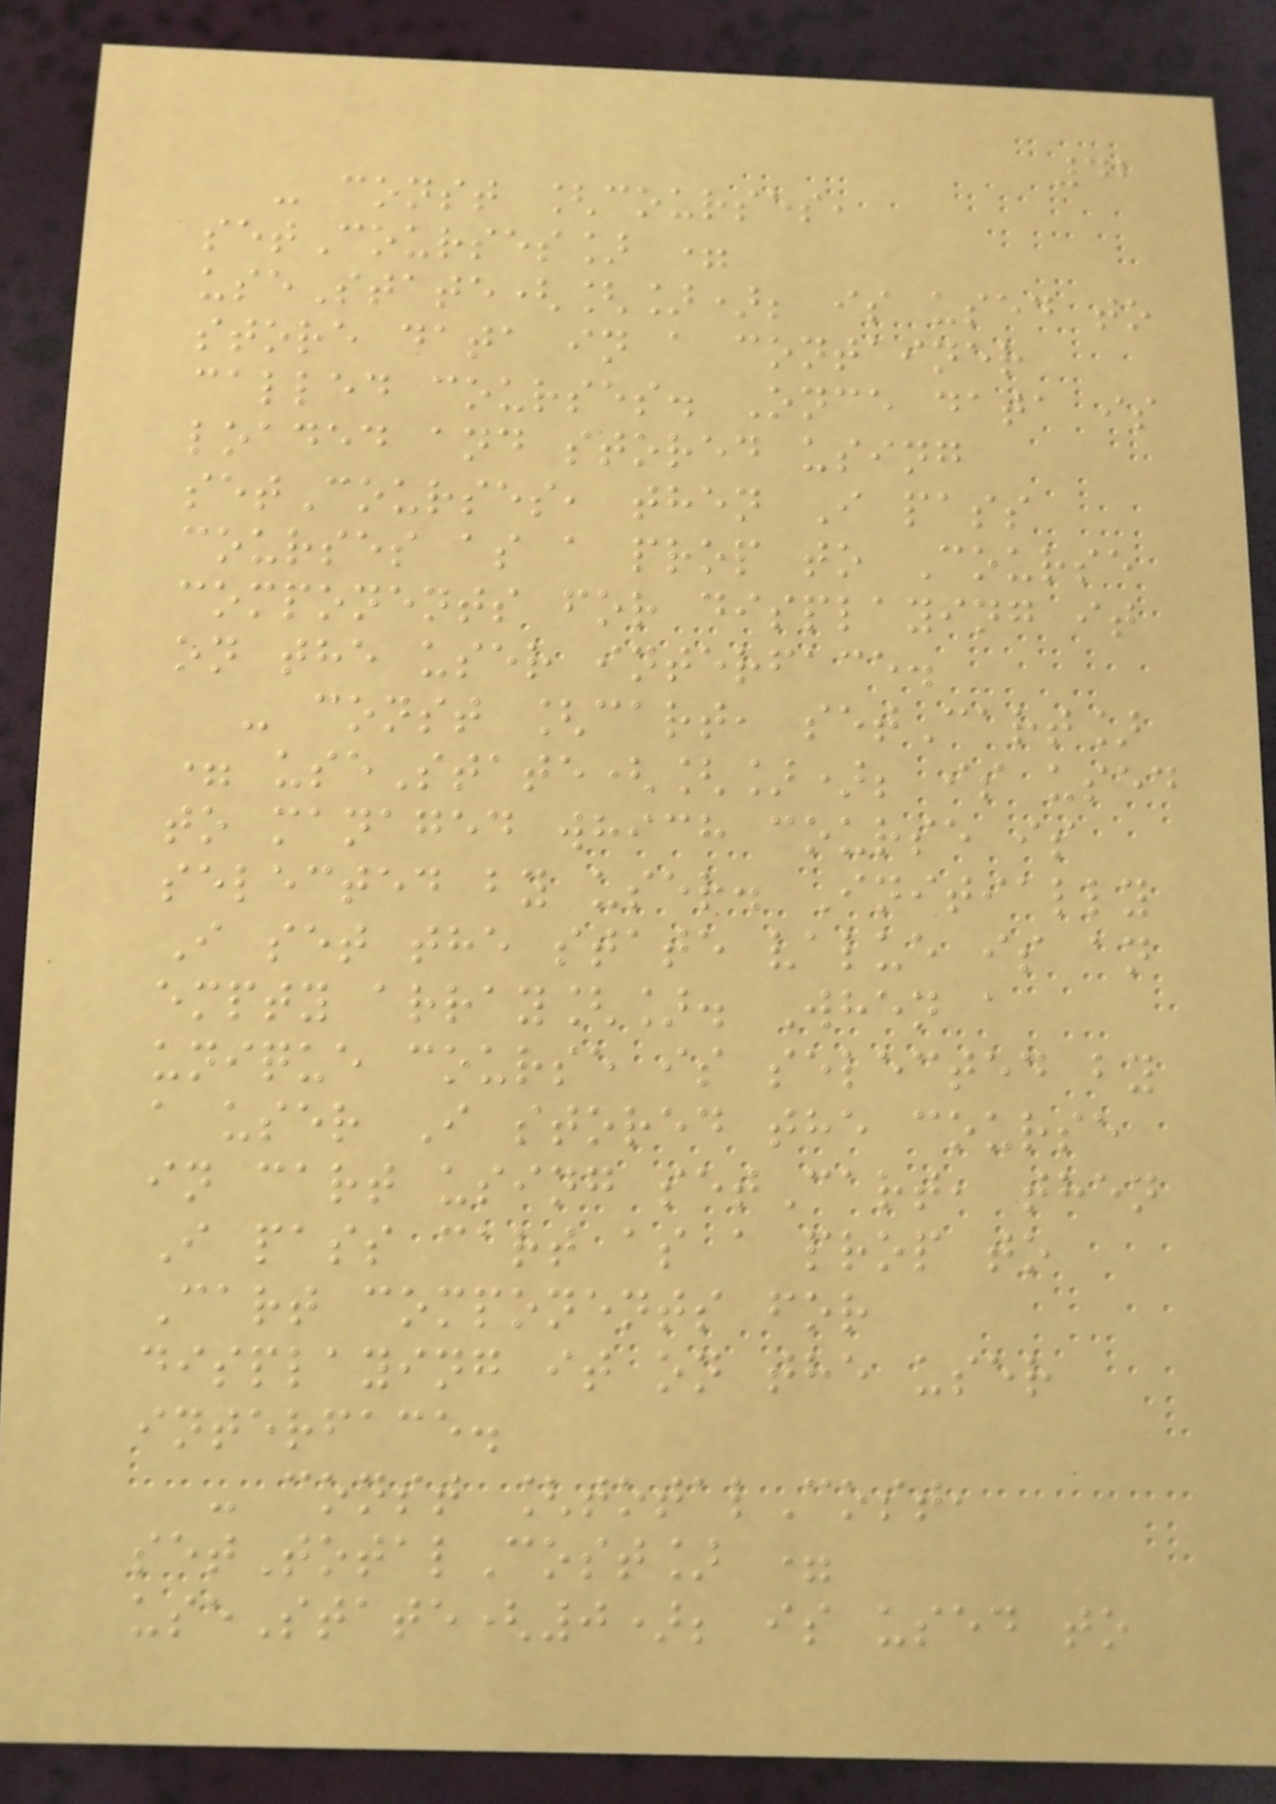42
- const [courses,
setCourses] =
useState([]); is used to
store data in a container
called courses. Once data is
loaded and stored using
setCourses, then I pass
courses as a prop to Course
components for displaying it
on the user interface.
- const [cart, setCart]
= useState([]); is used
to managed which course is
selected by user. Initially
I set the state value is an
empty array[]. When a
unique course is selected by
a user I stored the course
in cart using setCart, then
I pass cart as a prop to
Cart components for
displaying it on the user
interface.
- const [totalCost,
setTotalCost] =
useState(0); is used to
